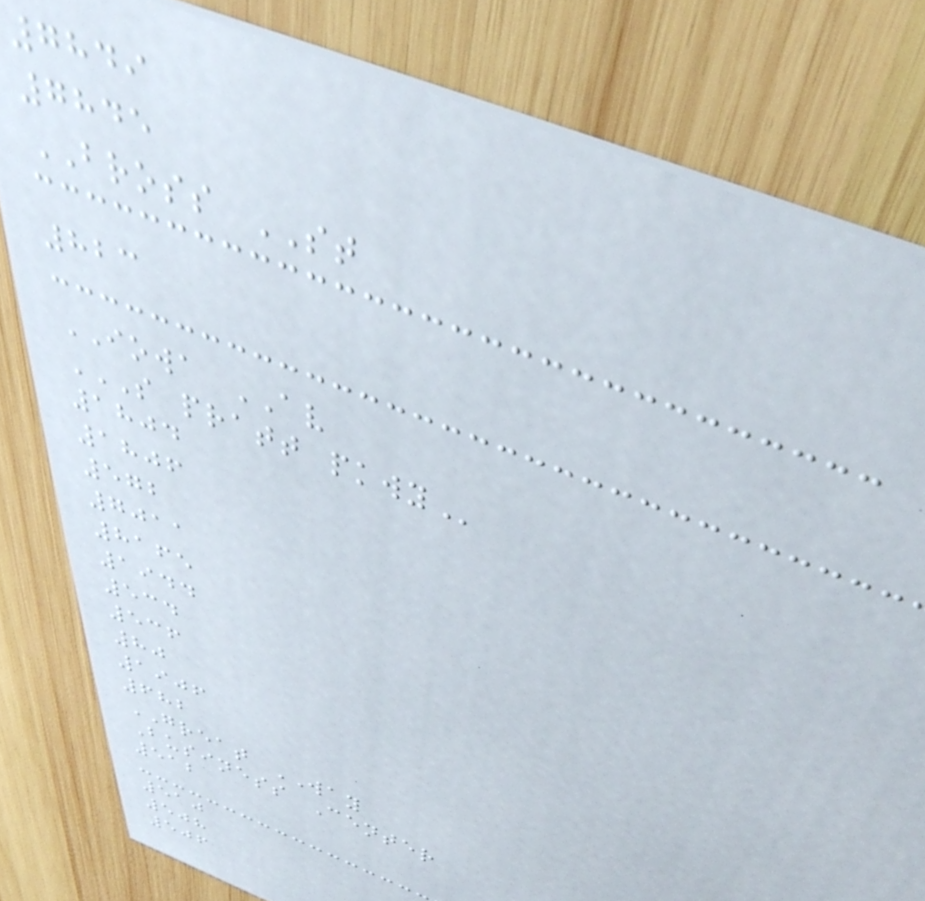7849
7845
BROSS ST
823
IOWA AV
S PRATT PKWY
1804
1806
572
7011
8165
1944
534
536
80
1906
682
GREAT WAY
Business Center
512
510
508
506
